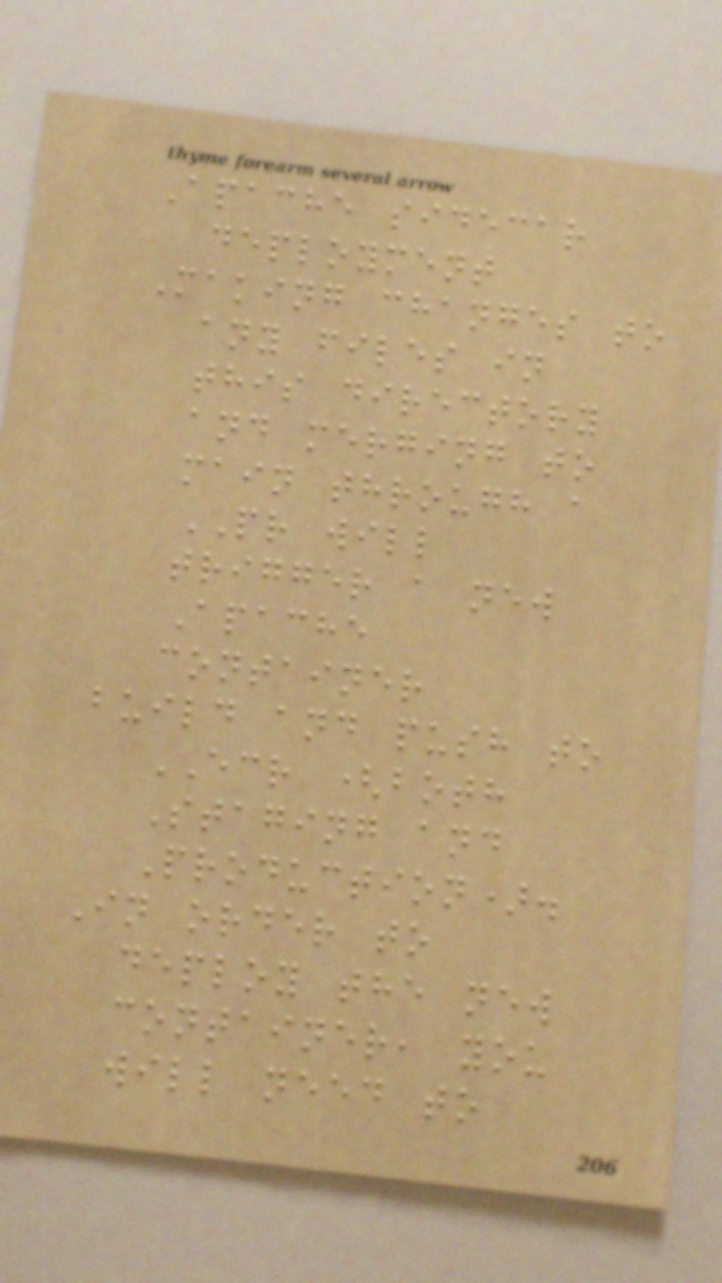Apache sidecar
deployment
Making changes to
any files in
this directory
and merging to
main through a
PR will
trigger a new
Apache
container
build and push to
ECR (both
Staging and
Production).
In order to
deploy the new
container, you
will need to
